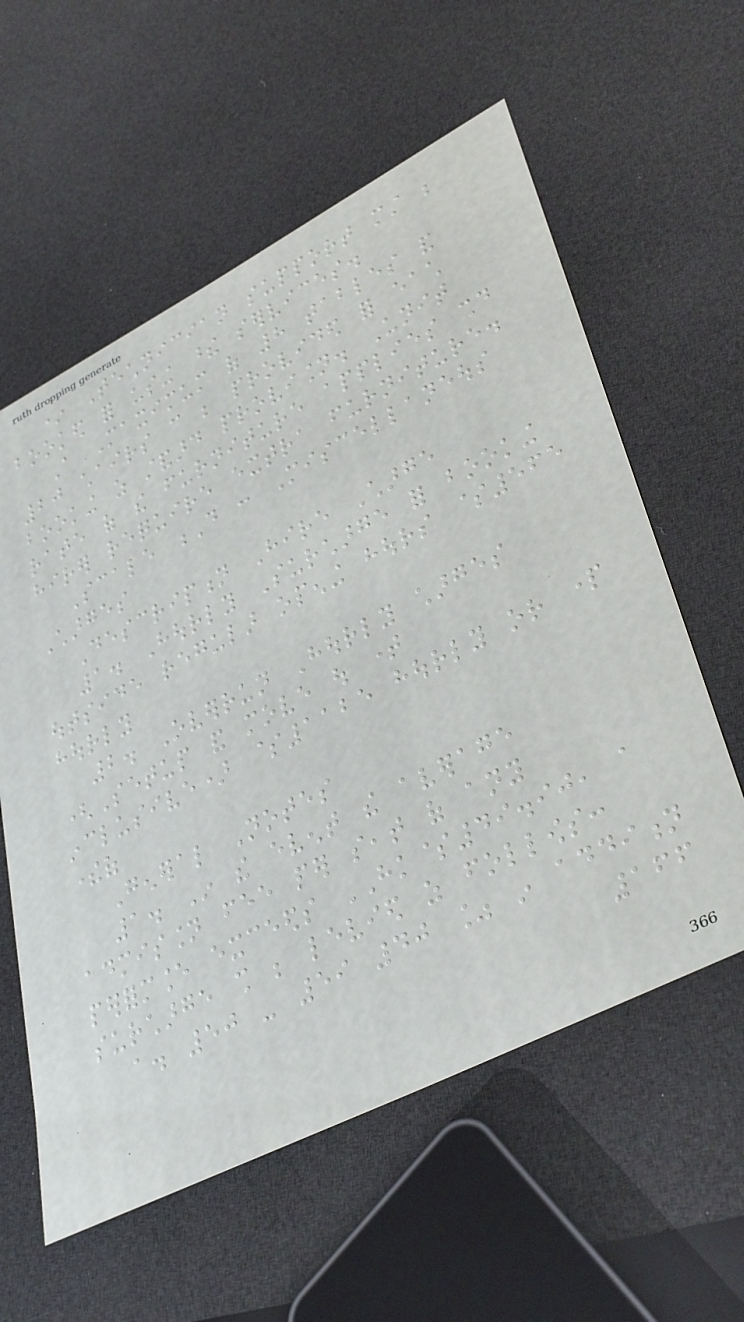* Technician support must be
booked for using these services.
A Maximum of 8 tables and
20 chairs can be provided for each
booking as standard provision. Unit
rate of the furniture applies should
hirer require extra furniture.
Scale D : Miscellaneous
Charges
Description Hire Charge
1. Hourly Surcharge for booking
outside regular opening hours $565
hourly
2. Overrun Hourly charges
(Setup and move out time
inclusive) $1125 hourly or part
thereof
General Notes
1. In the event the average
admission fee per seat of any
performance exceeds HK$49.90, a
surcharge shall be levied as follows:
a. 50 - 59 40 % in addition
166
